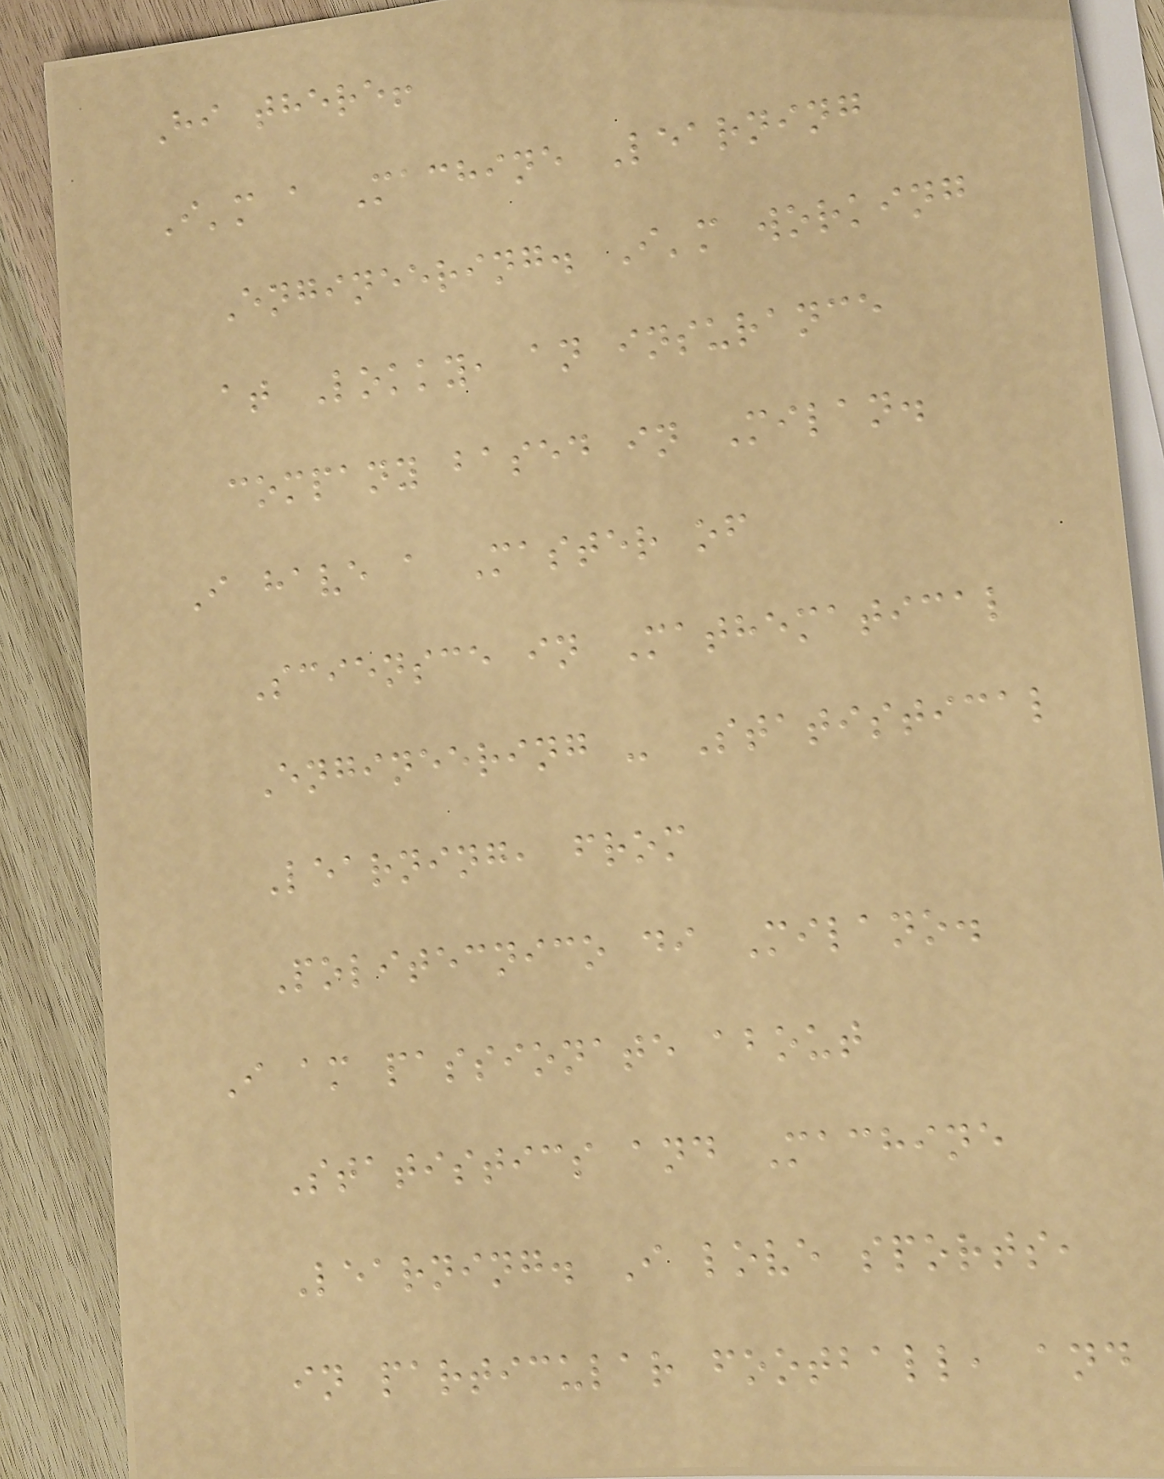Hi there!
I'm a Machine Learning
Engineering. I'm working
at Lokky, an insurance
company based in Milan.
I have a Master of
Sciensce in Mathematical
Engineering - Statistical
Learning, from
Politecnico di Milano.
I am passionate about
Statistics and Machine
Learning. I love sports,
in particular football, and
